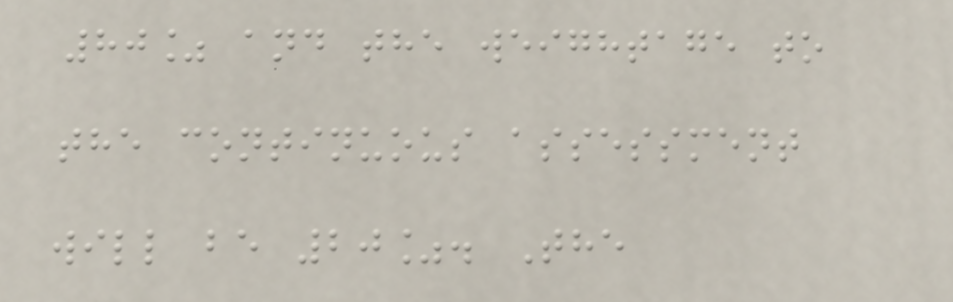80% and the weightage to
the continuous assessment
will be 20%. The
